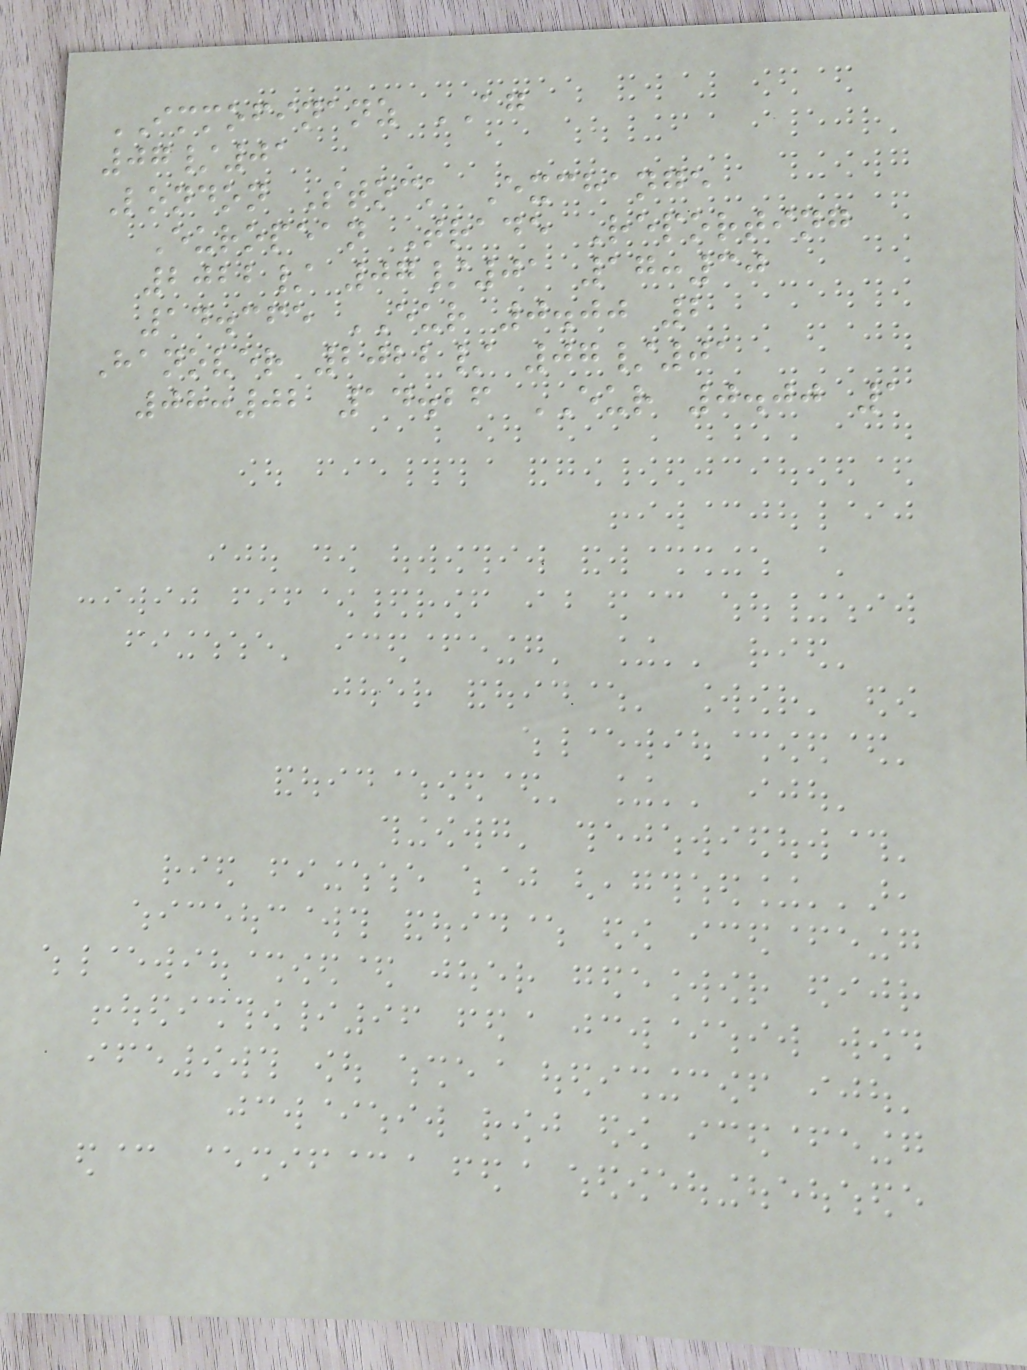IMMOFINANZ AG
07/01
London Stock Exchange
European Trade Reporting
2022/ 07/01 17:30
14.365 EUR 0.00 2
Hanover 2022/ 07/01
08:02 14.26 EUR 0.00 1
